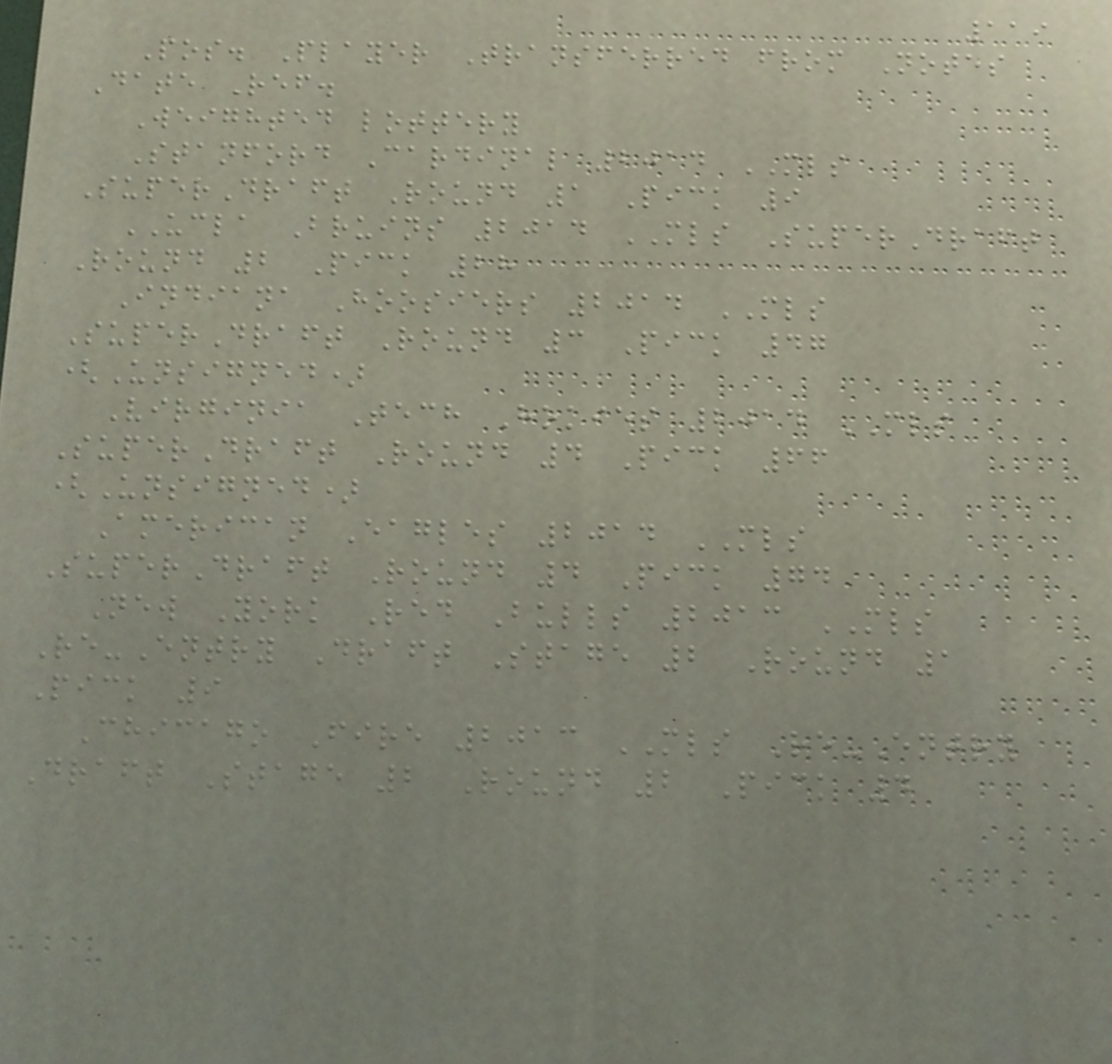119
Pos. Player Transferred from Notes
Date Ref.
Weighted lottery
Stanford Cardinal 2014 MLS
SuperDraft Round 1 Pick 9
UCLA Bruins 2014 MLS SuperDraft
Round 2 Pick 28
Indiana Hoosiers 2014 MLS
SuperDraft Round 3 Pick 47
(Unsigned)
Virginia Tech Hokies 2014 MLS
SuperDraft Round 4 Pick 66
(Unsigned)
American Eagles 2014 MLS
SuperDraft Round 4 Pick 74
New York Red Bulls 2013 MLS
Re-Entry Draft Stage 2 Round 1
Pick 9
Chicago Fire 2013 MLS Re-Entry
Draft Stage 2 Round 2 Pick 4
